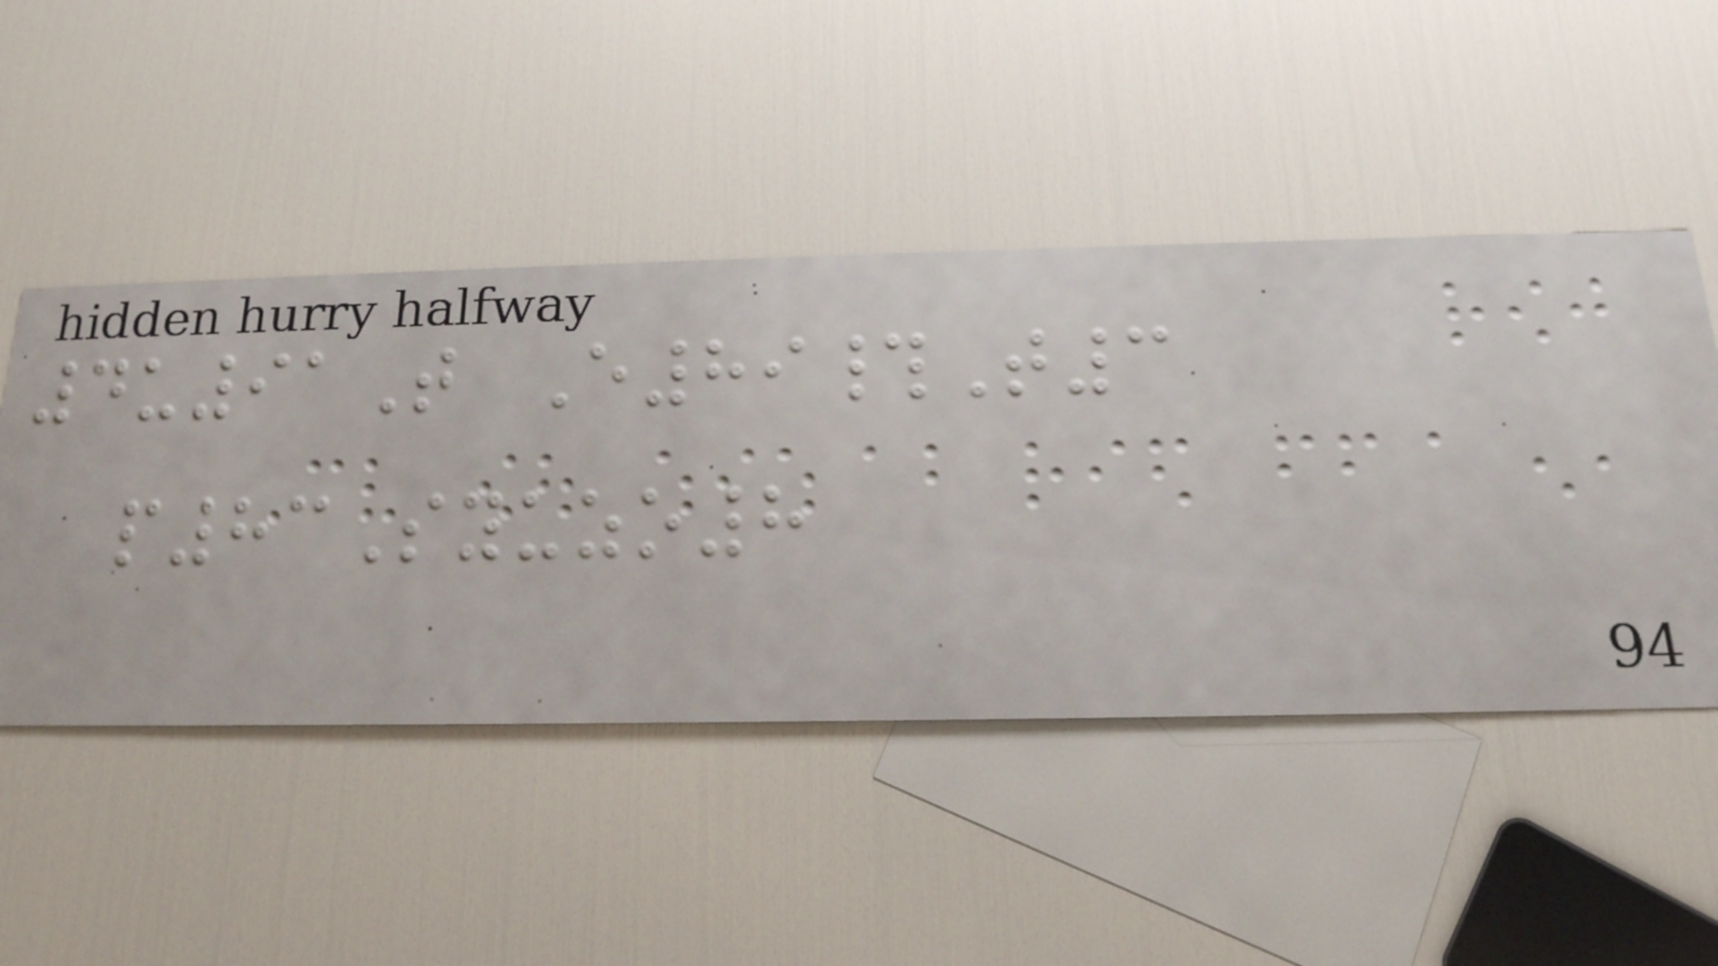4u91T E89#T3
p83Syuzo8
